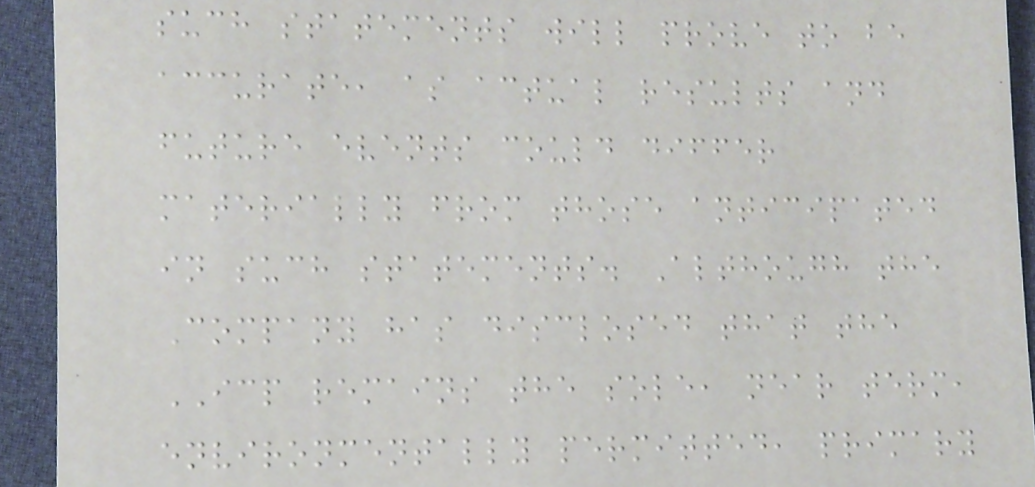such statements will prove to be
accurate, as actual results and
future events could differ
materially from those anticipated
in such statements. Although the
Company has disclosed that the
ICP remains the sole, near term,
environmentally permitted, primary
